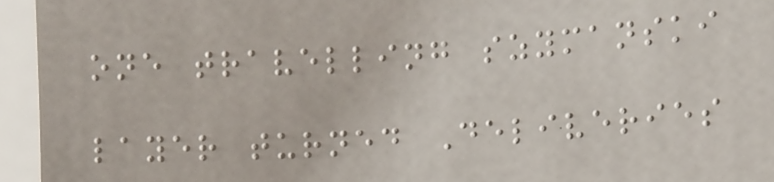one travelling szymanski
layer turned Deliveries
